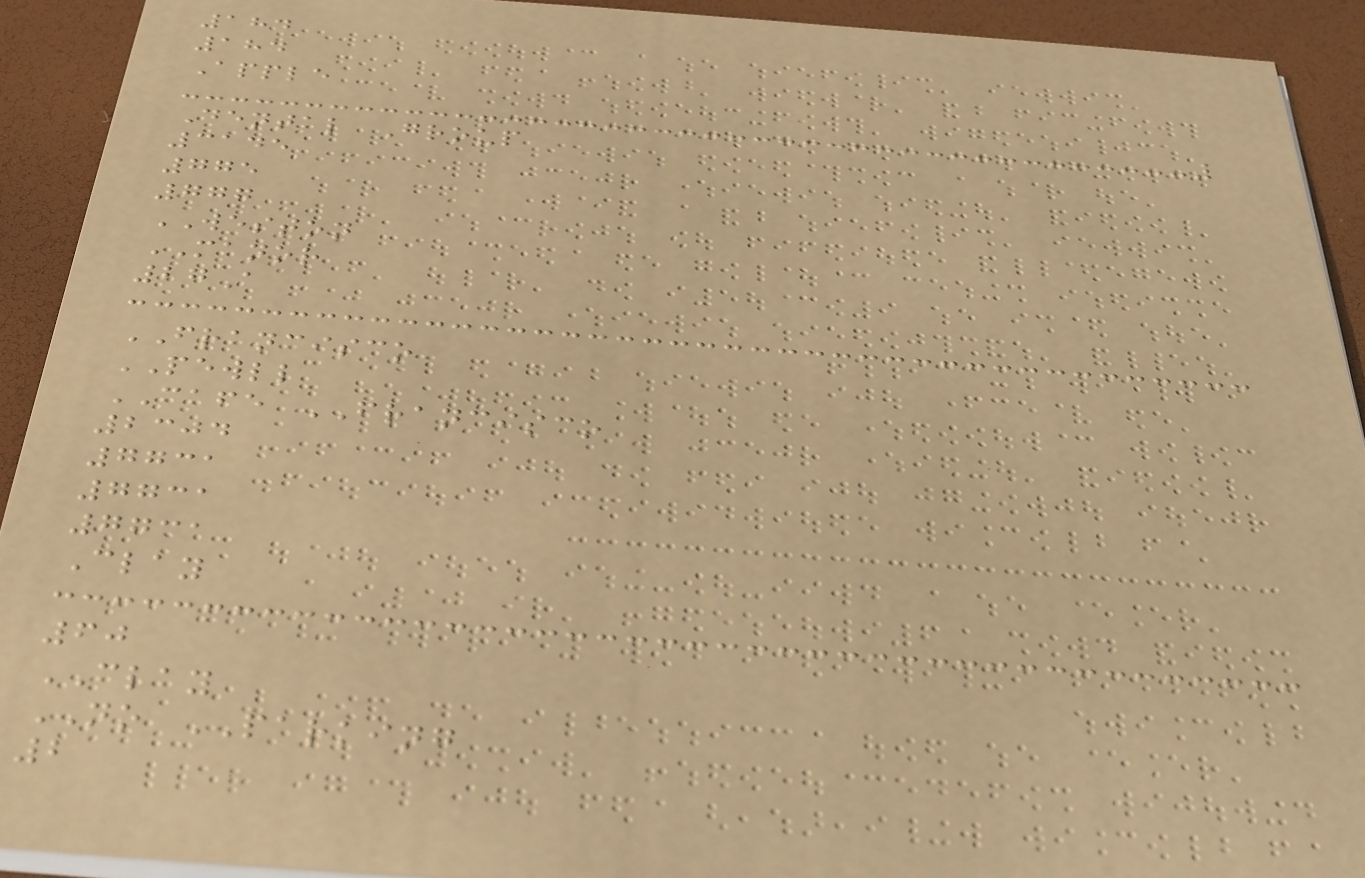184
184
Apple
Dental Group
3145
775
777
WESTON
MANOR
27A
FRANCISCO
PEWLL
CAFE FRANCISCO
2304
7731
7731
7731
Clay
60
CLAY
NO PARKING
2
